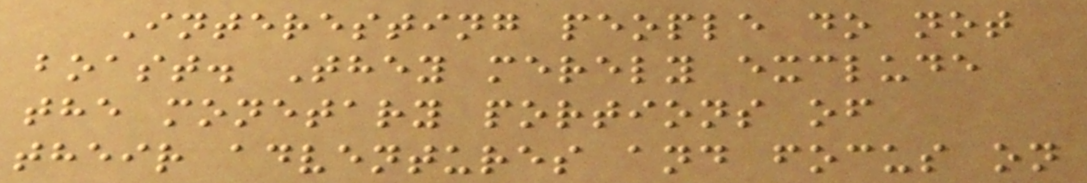Interesting people do not
boast. They merely exclude
the monetary portions of
their adventures and focus on
